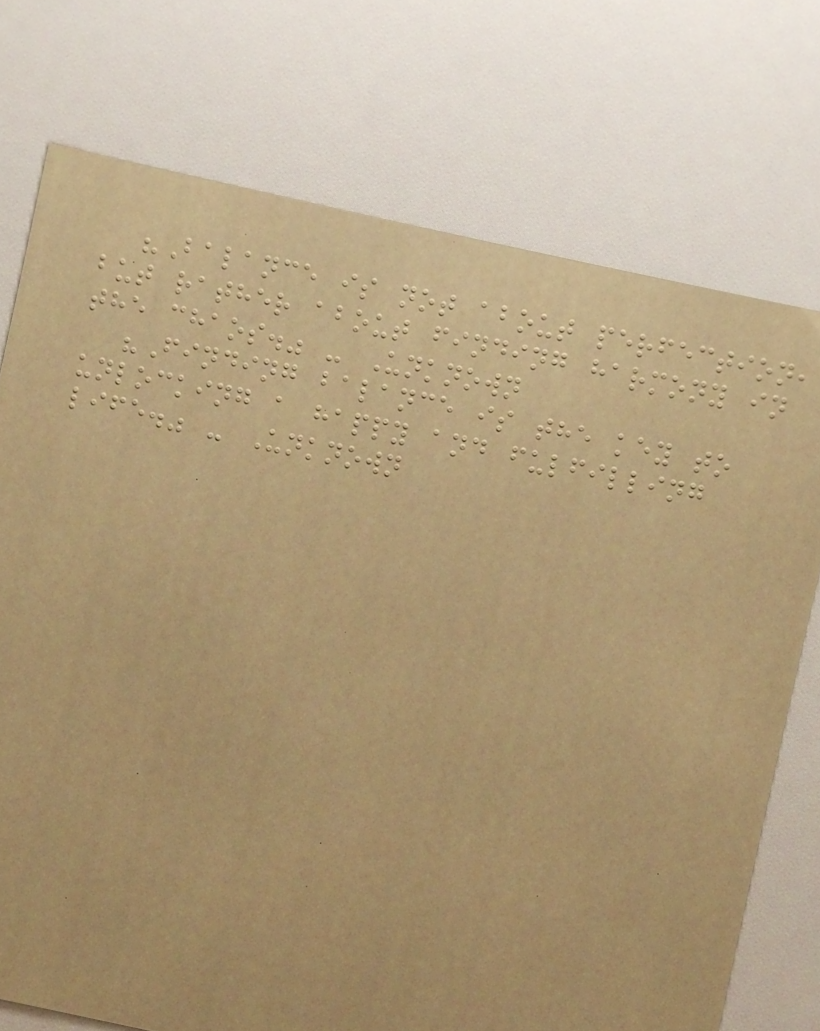"Balance is not about perfection,
but rather about finding harmony in
the chaos." - Unknown
"Finding balance is the key to
unlocking a happy and fulfilling
life." - Unknown
